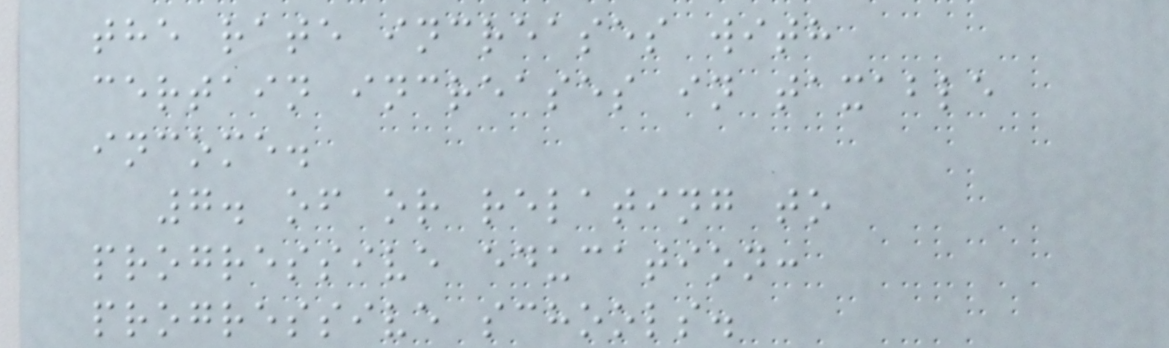the rate increases with
certain increases in taxable
income.
7. of or relating to
progressive education:
progressive schools.
